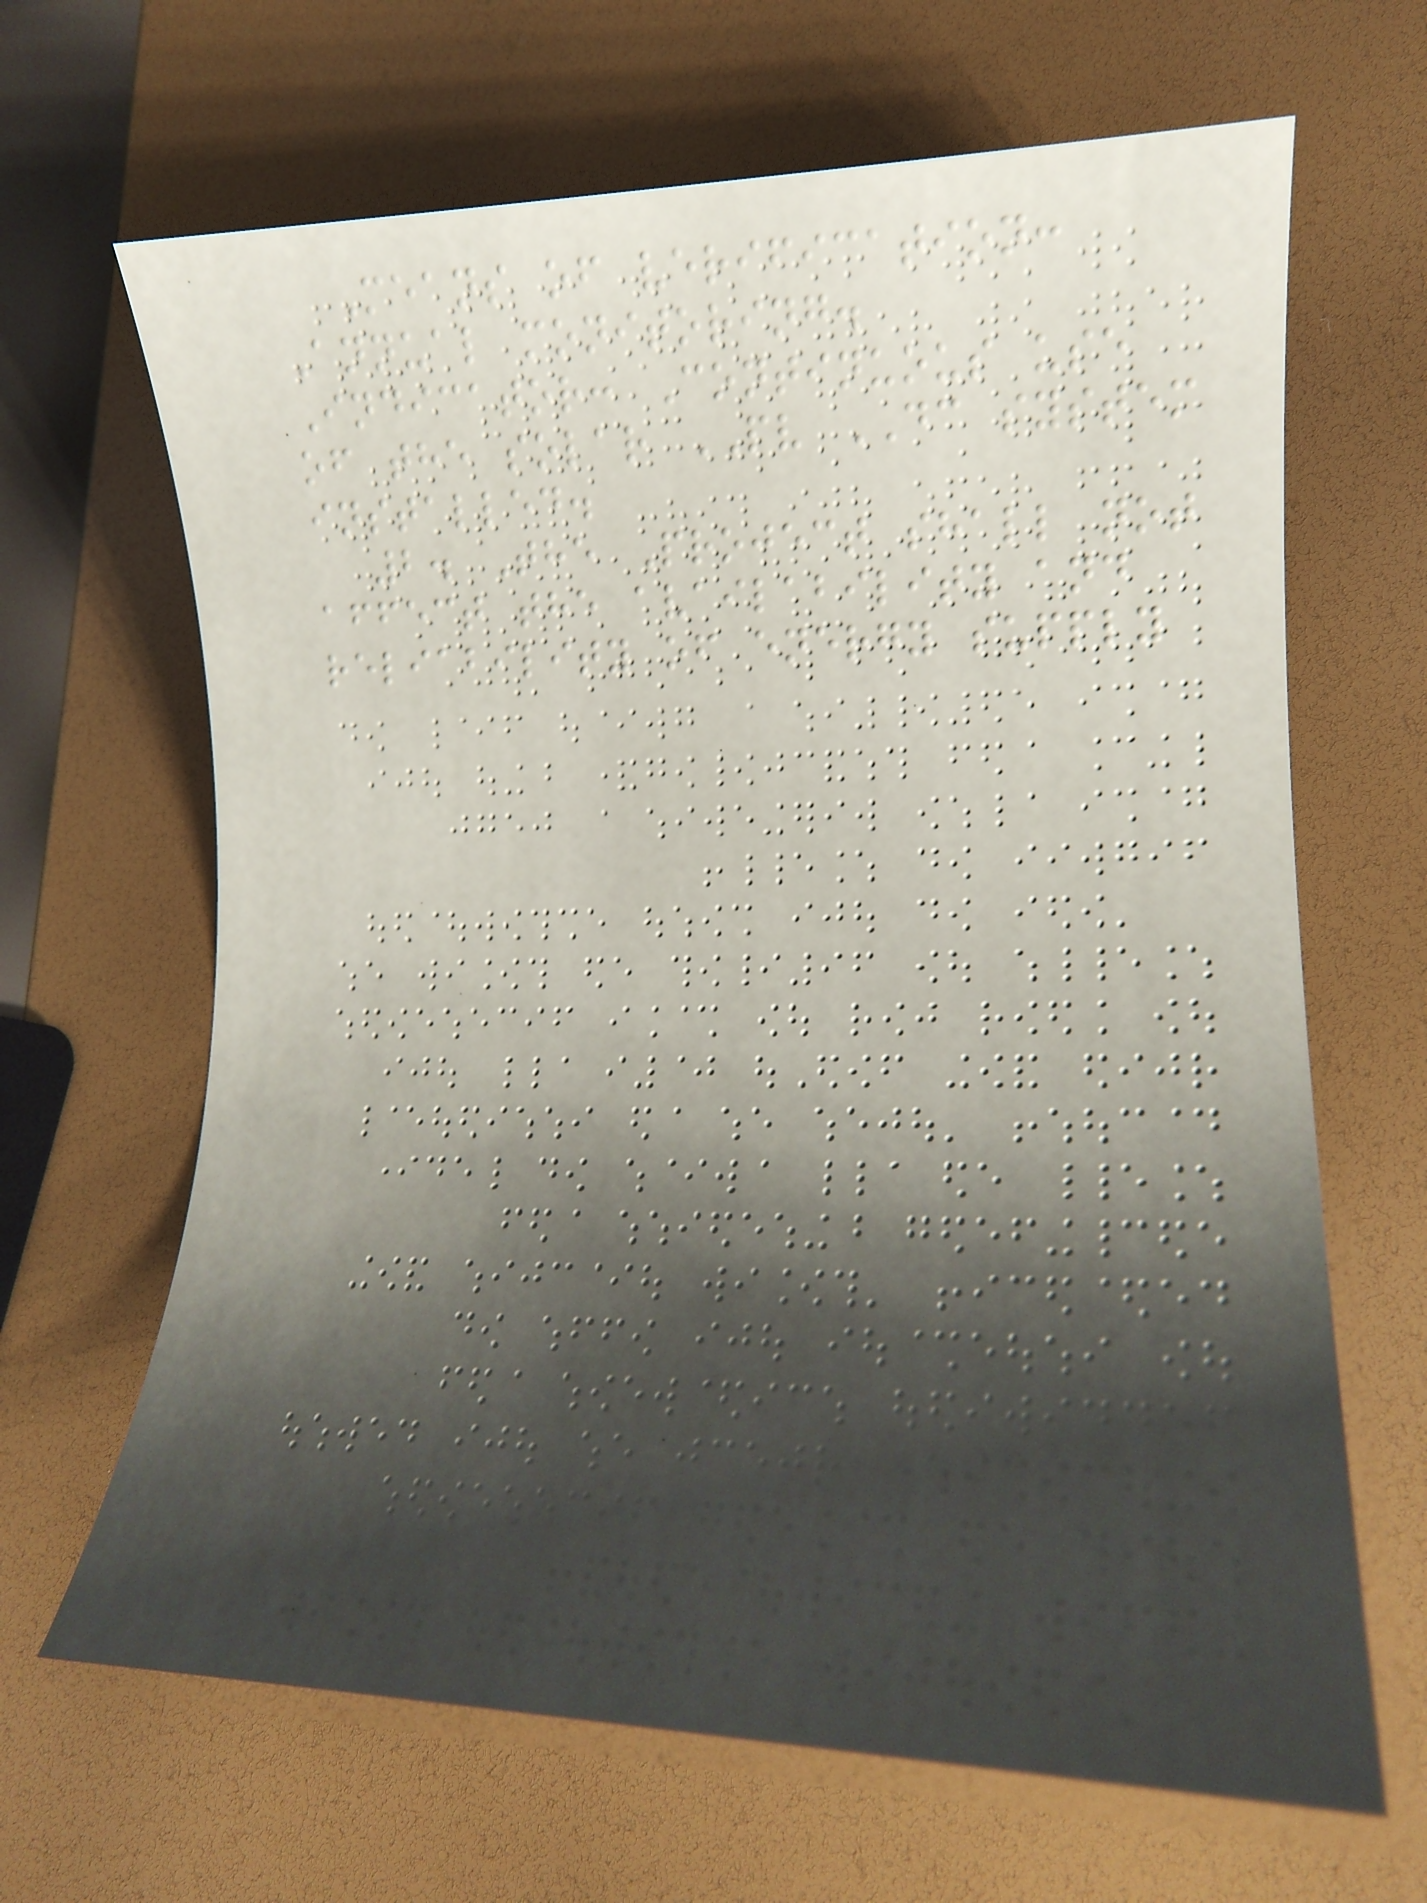Means of verification:
Annual monitoring.
Indicator: Continuous use
of the solar PV DC system
installed.
2. The Project shall not
affect the availability and
reliability of energy supply
